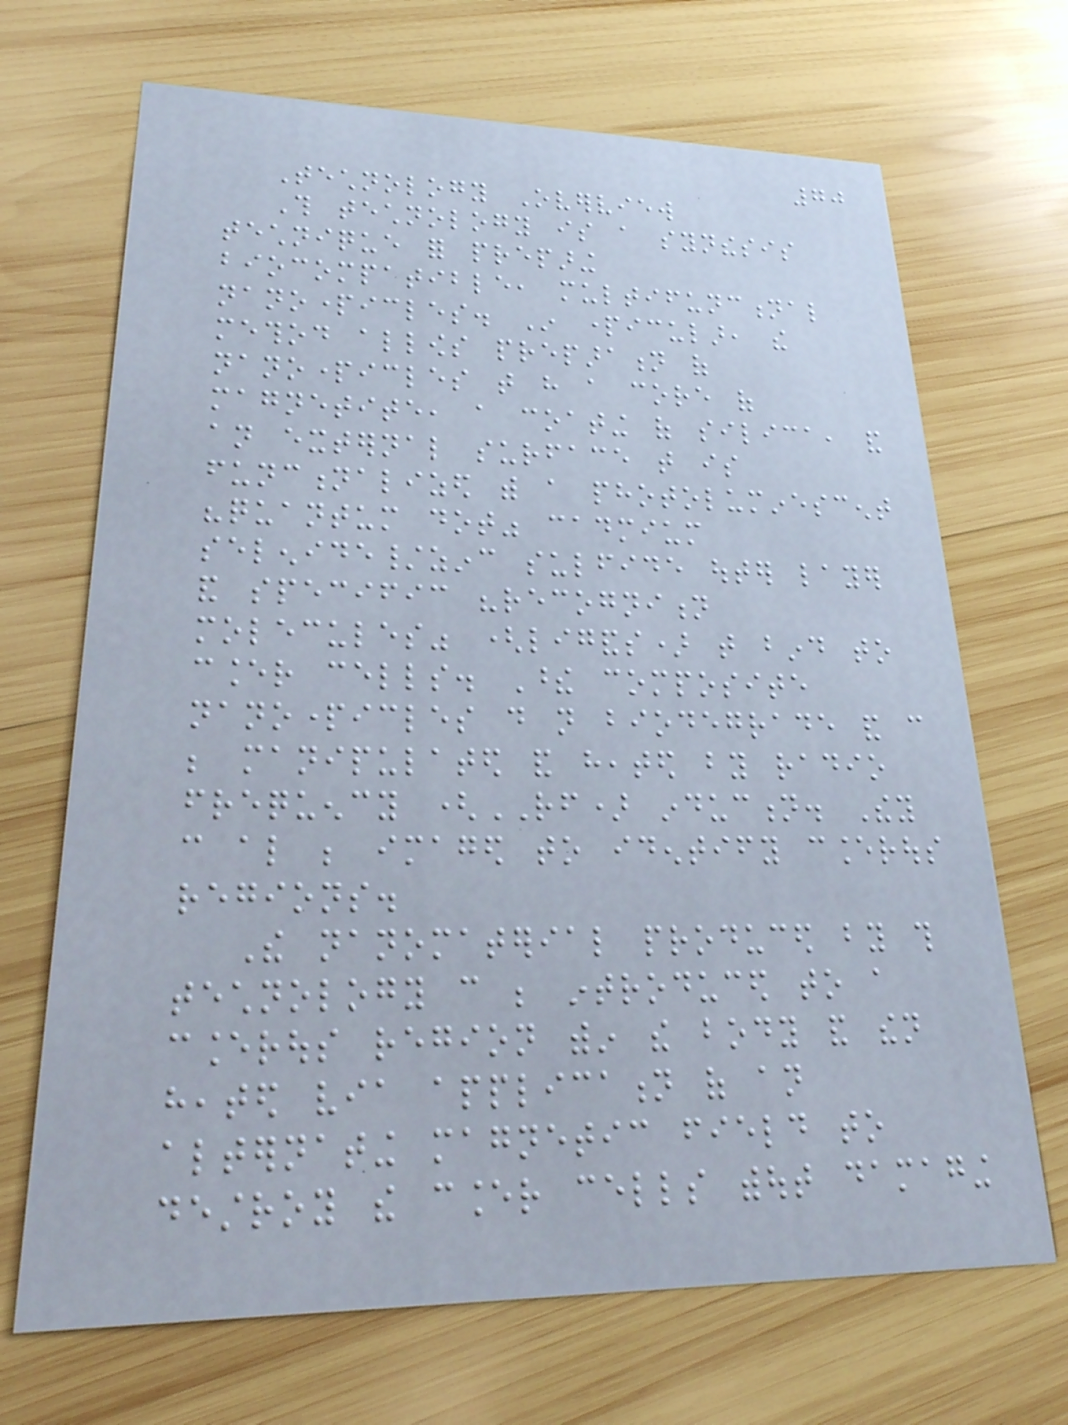70
Technology Overview
This technology is a synthesis
technique for preparing
biocompatible, multifunctional
nanoparticles. In particular, the
method allows preparation of
nanoparticles that have a core of
magnetite, a coating of silica, and
an external surface that is
functionalized with a photoluminescent
"quantum dot" cadmium
selenide/zinc sulfide outer layer
and specific "recognition
molecules" (ligands) that bind to
cancer cells. These composite
nanoparticles do not biodegrade and can
be manipulated and heated by radio
frequency (RF) induction. They
can also be imaged to identify cancerous
regions.
The nanomaterial produced by this
technology can be introduced to a
cancerous region within the body and then
heated via application of an
alternating magnetic field to
destroy the cancer cells without damaging
